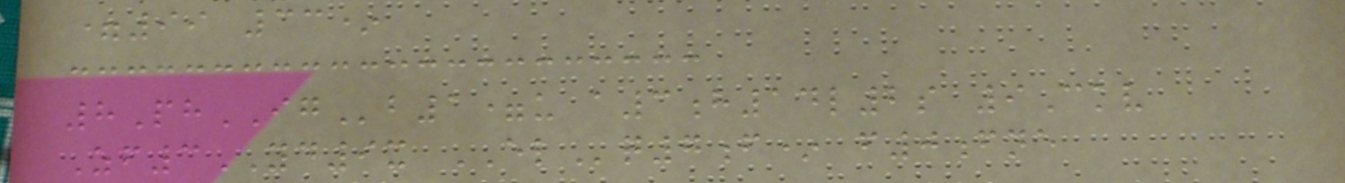=99 33*
8PhIGb1=u a3h14l2s 9Ckv
Zf3YD9x ELq7f* f0fne
